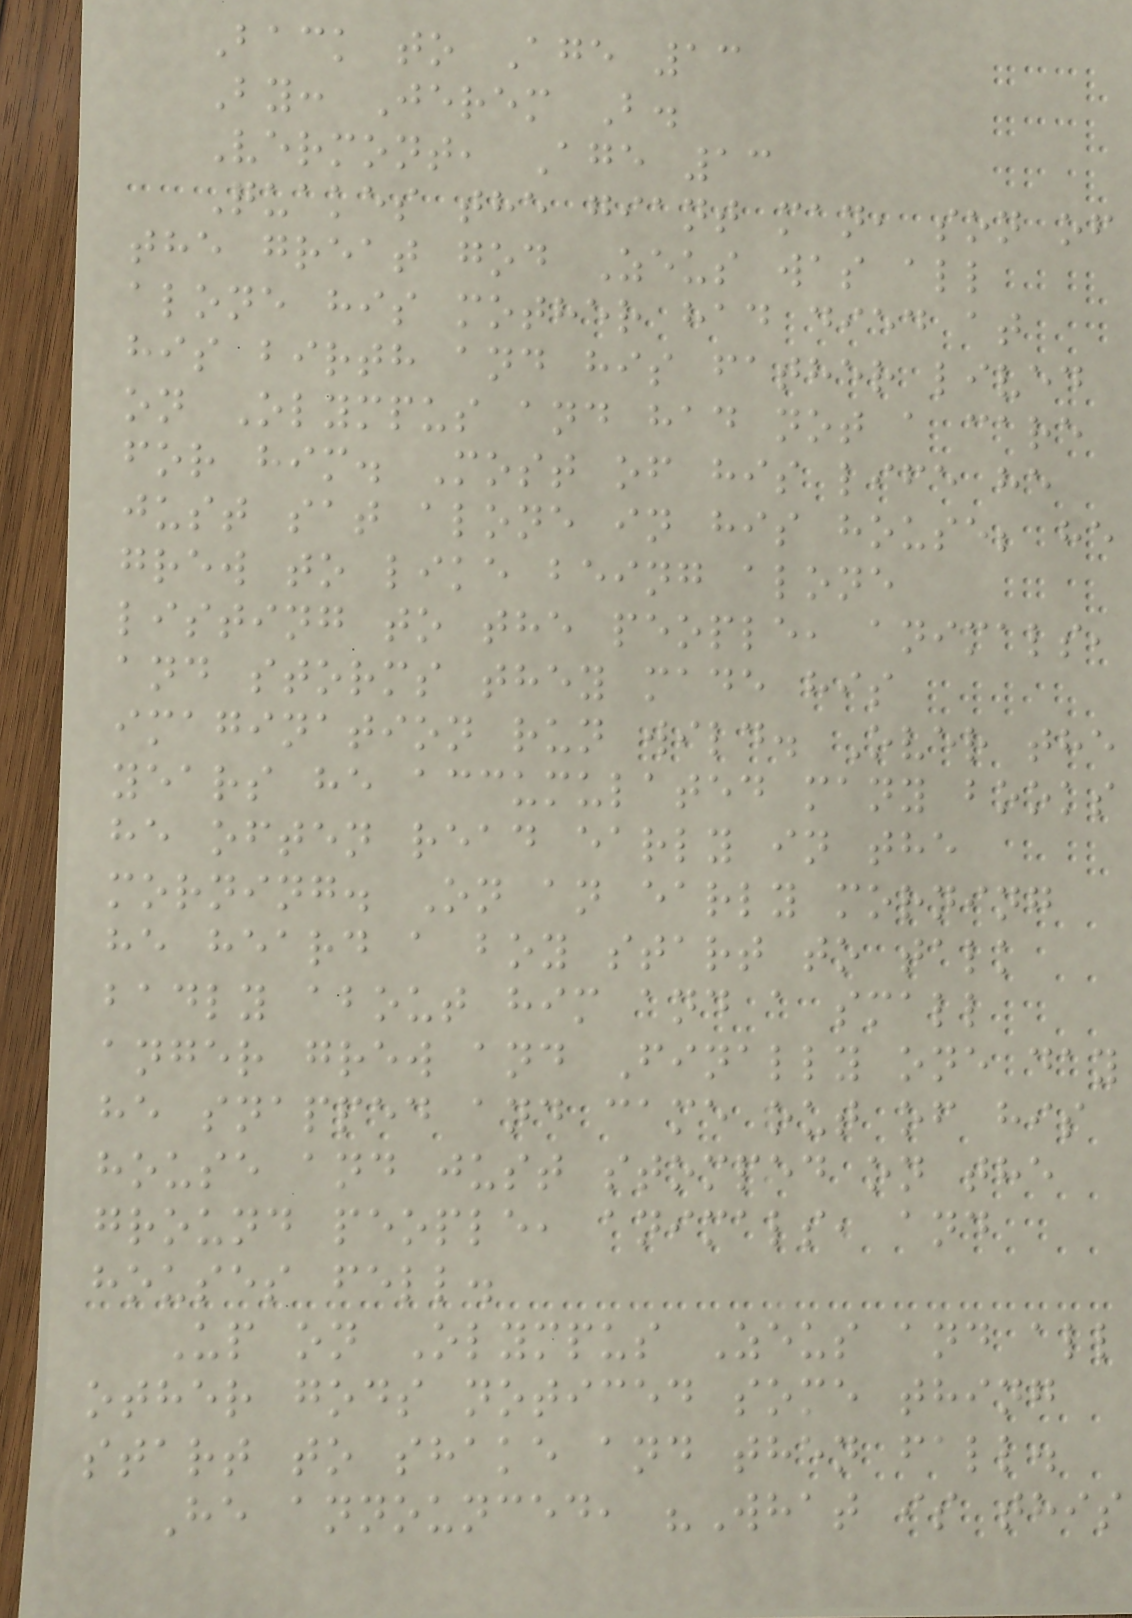Back to Age 13
By: Jerem B.
Vermont, Age 13
Quakes the giant man, son of
the great god Zeus was all
alone his mother had died at
his birth and his father lived
on Olympus and had not a care
for him. Most of his life he
just sat alone in his house; he
grew to like being alone
listing to the people, animals,
and storms they made his
imagination run wild. Over the
years he accumulated many books
he often read early in the
morning. On an early morning
he heard a boy start to talk
badly about him and a small
anger grew and Finally one day
he snapped and came out of his
house and just stomped on the
ground people, animals, and
houses fell.
Up on Olympus Zeus and all
other gods noticed some thing
start to shake and then fall.
He announced, "What is this
